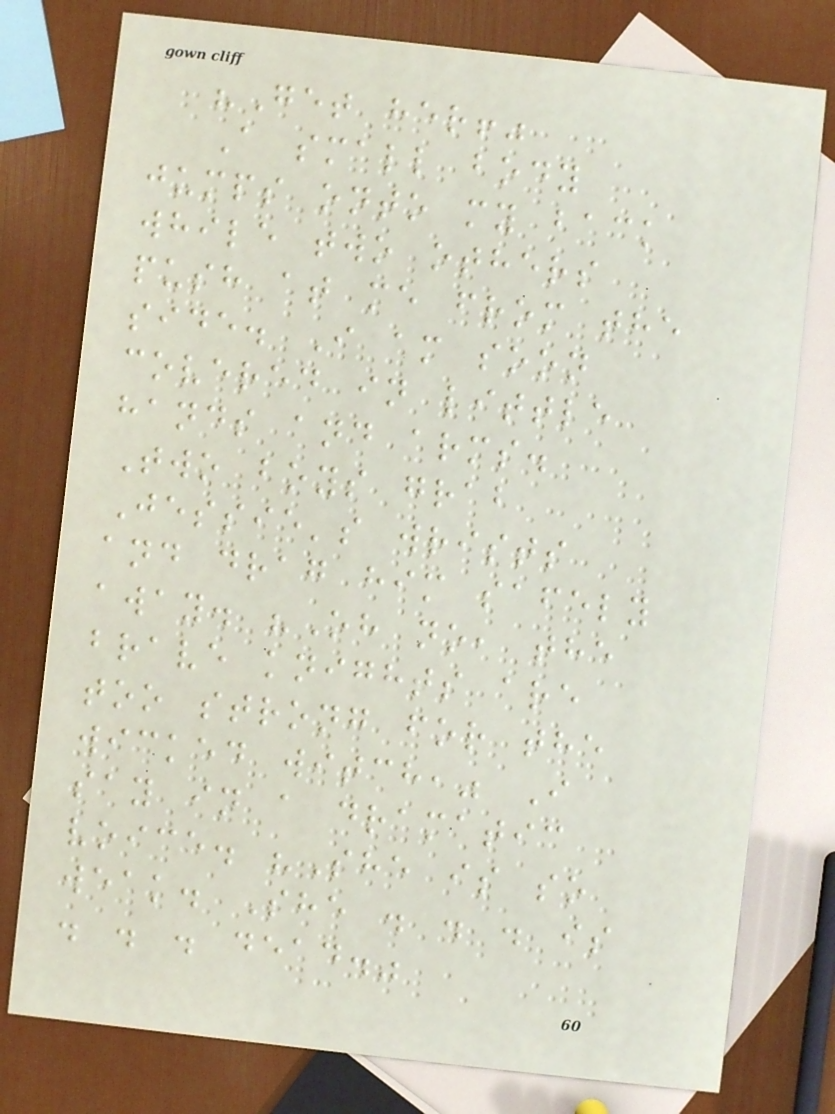"Get her!"
A small body
jumps onto my back
while two others
push at me from the
side. I am soon
covered in little
hands and arms.
Two boys grab
Jessie's wrists
and drag him safely
away. "Oh no, the
brave knights are
too strong for the
wicked witch," I
say in a dramatic
voice. "She is so
weak. She . . . is
. . . dead."
